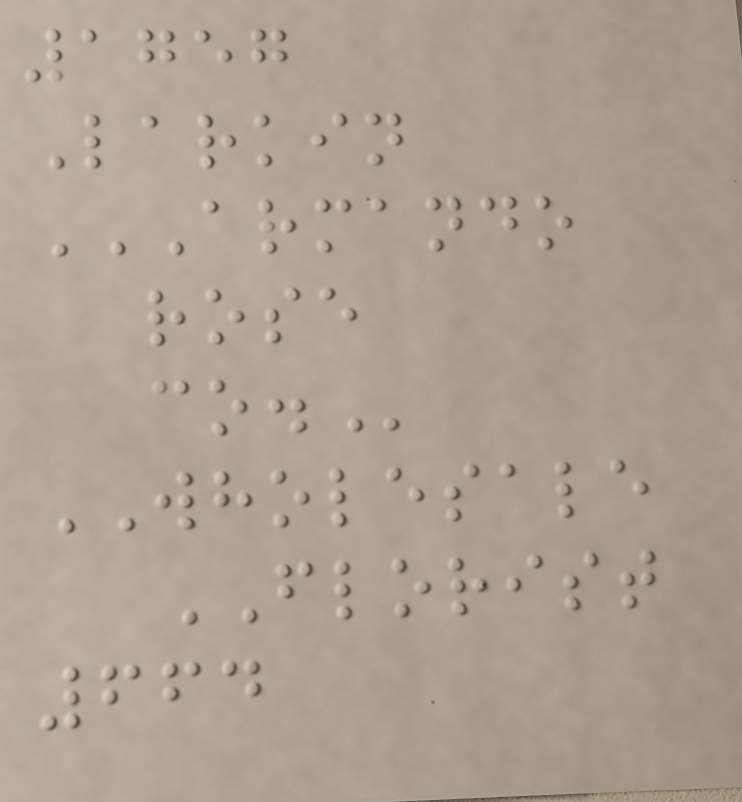1757
Larkin
ARMANDO
ROSE
CO.
WHOLESALE
FLORIST
664
